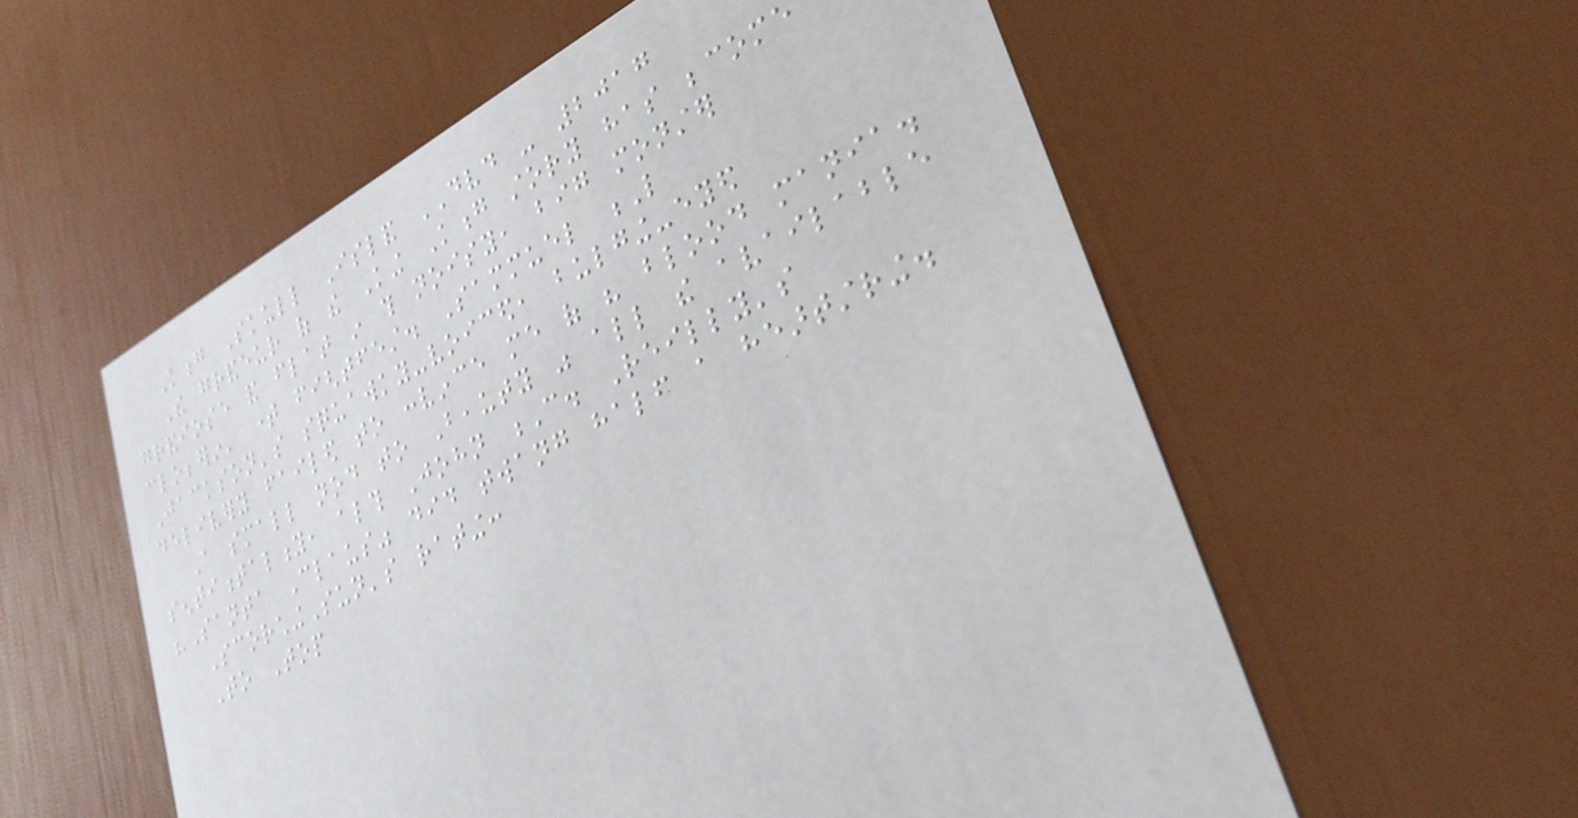Kong Skull Island DVD - 2017
The grandeur of the King Kong story has become
grandiose and flat in this noisy, big monster
clobberin' time fightfest. Sammuel L
Jackson's squawky-voiced, bulging-eyed
delivery failed to convince me of his blood mania.
A small nod to Beauty was all the available
sentimentality, although John C. Reilly's
"Santa Claus" did twang half a heartstring.
ScorchingSun's rating:
To Top
